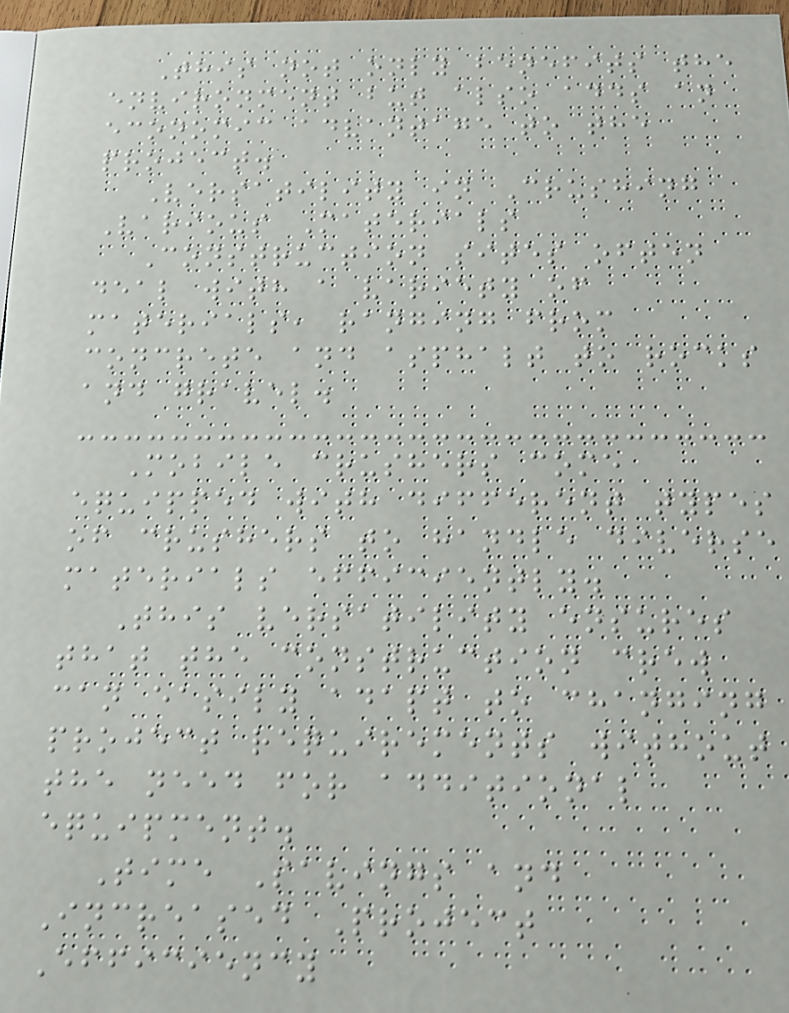This not only benefits the
environment but also adds an
economic advantage to the
project.
Versatility in Crushing
Various Materials
Construction sites often
deal with a variety of
materials, ranging from
concrete and asphalt to rocks
and gravel.
Mobile crushers come
equipped with different types
of crushers to handle diverse
materials efficiently.
This versatility ensures
that the construction crew
can easily adapt to changing
project requirements without
the need for additional
equipment.
Time Savings and
Increased Project
Efficiency
